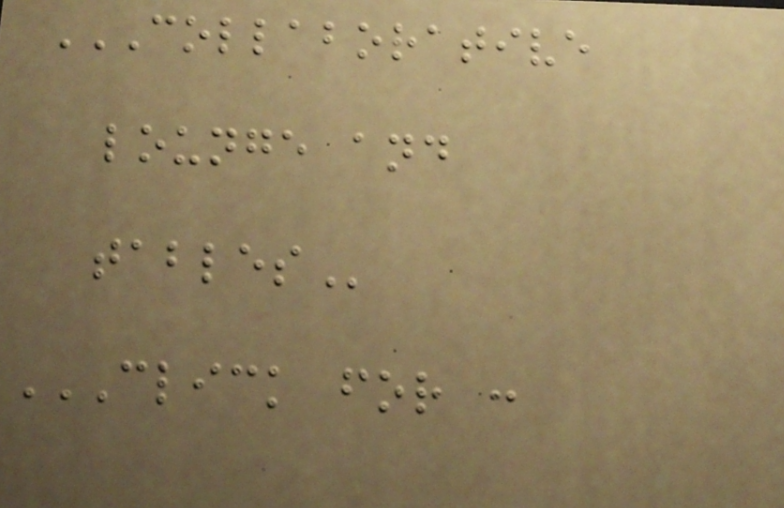COLLABORATIVE
LOUNGE AND
TABLES
CLICK FOR :
